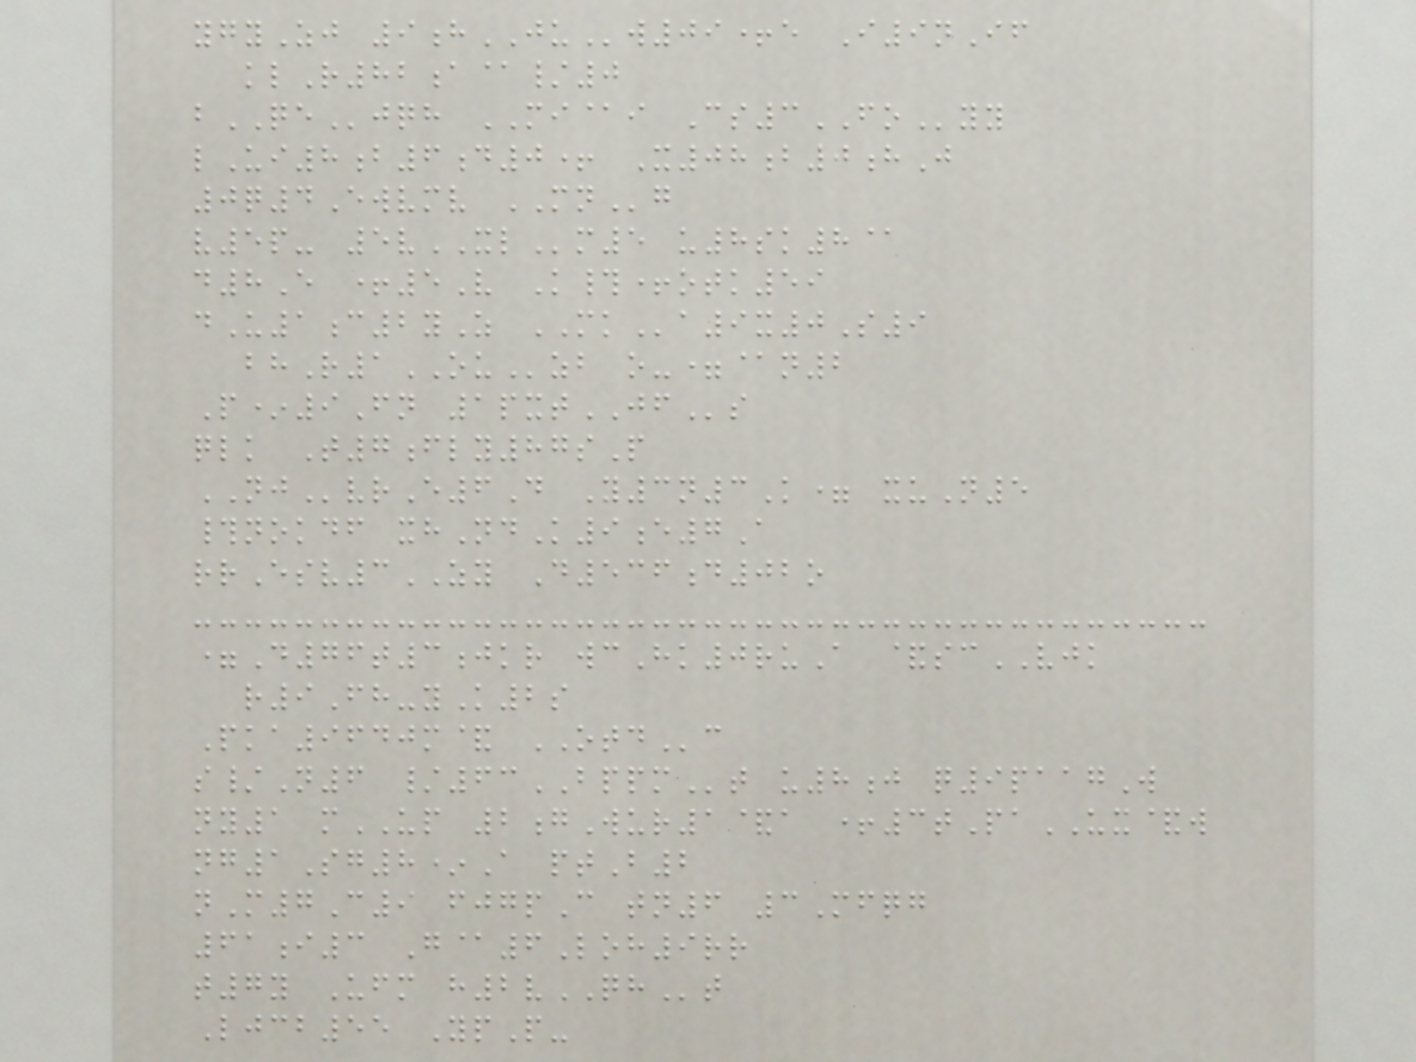ygyZj 9hJUw09+e I9nIf
klR82a@/0
bQEjqh MI@i Cs3FOyy
lUi8b6d0+ X08b0hJ
0q4Ewvmv MNg
v5p- 5vXLm5 u8sk8@
d8E +5V K#+otk59
dU1c2yZ MKa9x0S9
bhR1OUzb o-=@n2
P*9Fn 1pxtJFs
qlk T7fly87sP
NJvrE6D Y3n3K= xuN5
#nokdf xhNdK9e7A
rrEsv3ZY D536d02o
=D76t3jkr wcHk0ruA &scVJK
r9Fh-yK2s
Pka9640m& OTDc
s/N6 /63BPPMt u8j q9paagW
ny1 mUP 2gWur1&a +3tPaUX&w
ng1Sg8*A ptB2
nM7C9 fjgpC tn6 3Mfqg
61i3 G@6Loh9rr
t7y Ufm h2vQHt
Ljcb55 YpP-
